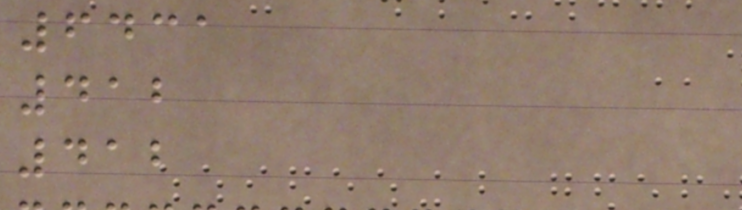6431
412
412
